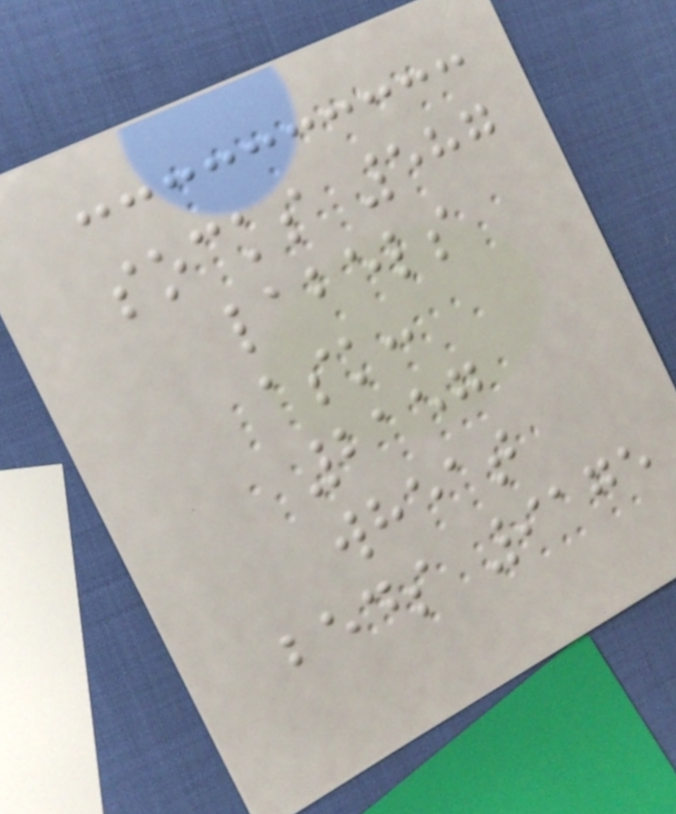socks 587
labels
ask:
2157
wheat
beds 9175
